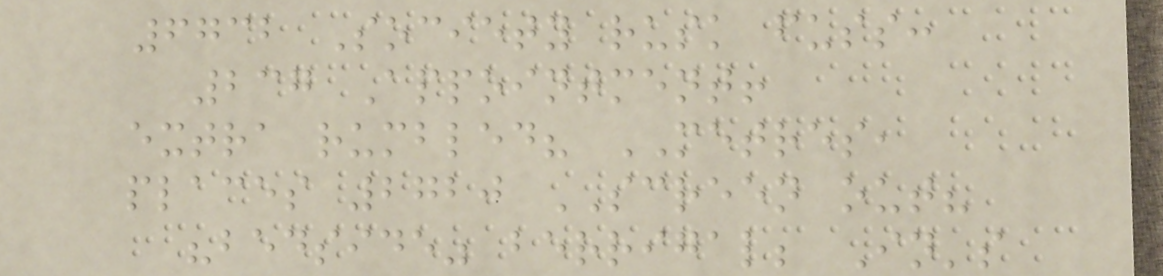6732 Society rusk fuss:
237 Appointment!
extra rumbled? METRES,
places 2720 SCREEN out?
"bedside" berrigal; In's
